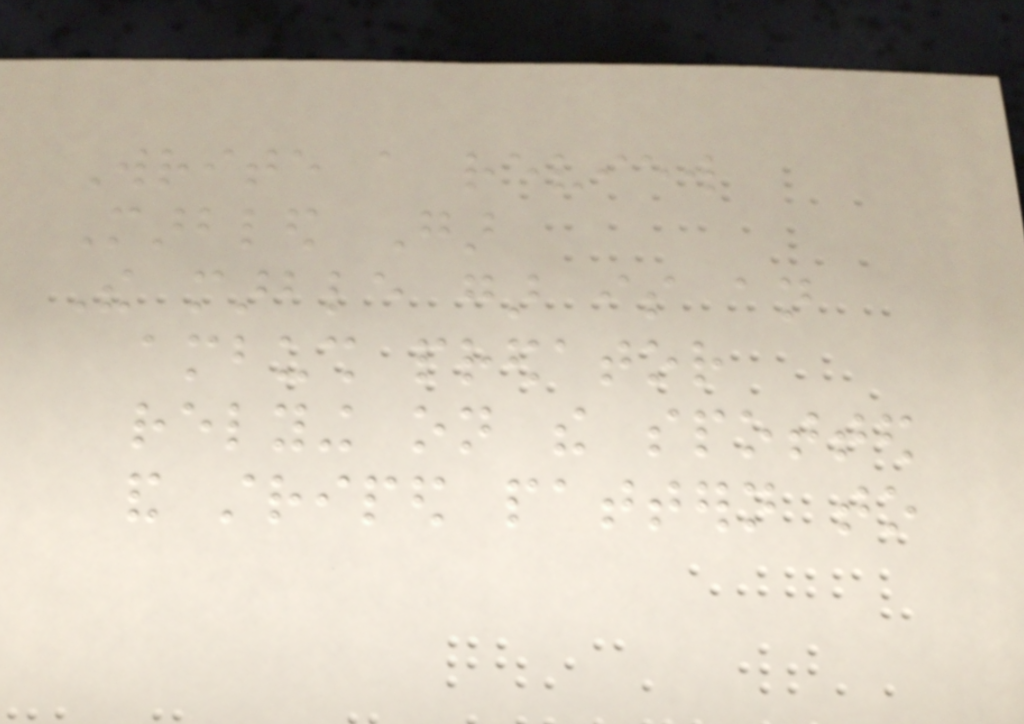Write a review
Marbled Gar
The marble gar is an
ambush predator
relying on the spotted
and striped pattern to
